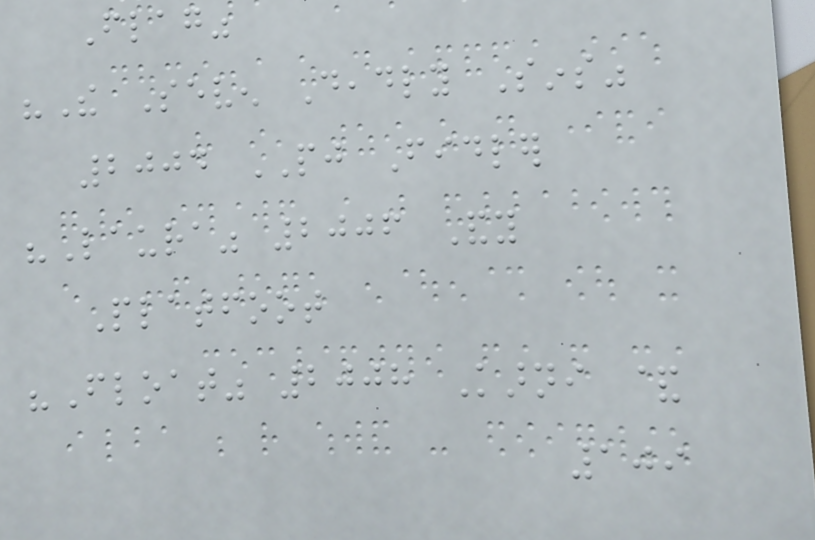Flag"
"The Seven Deadly Sins"
2004 PJ Fidler
"Laura" 2006 Andy
Platfoot
"Float" 2008 Karni &
109
